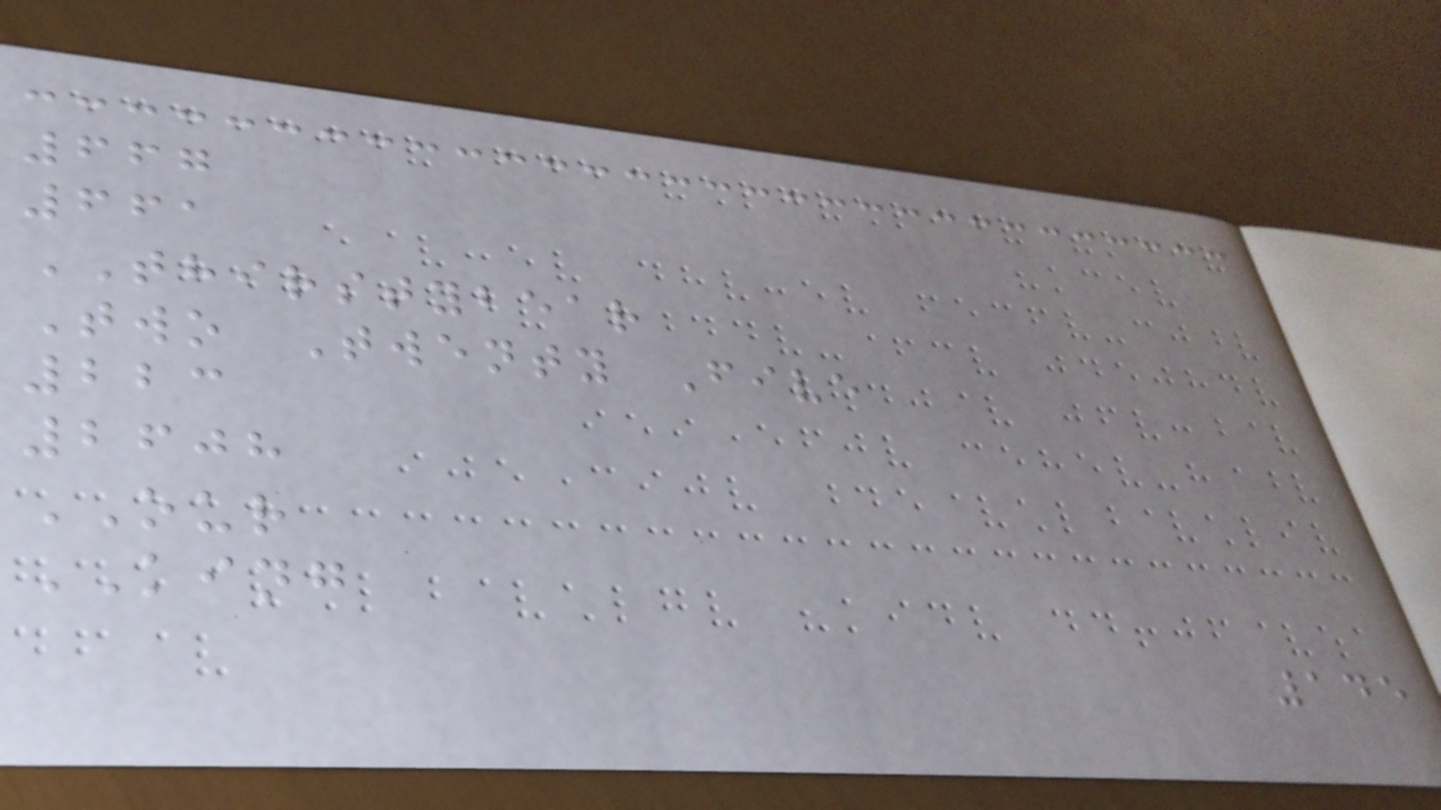667
661
THIRSTYBEAR
Two Twenty Five
223
2608
OUR
KING
145
